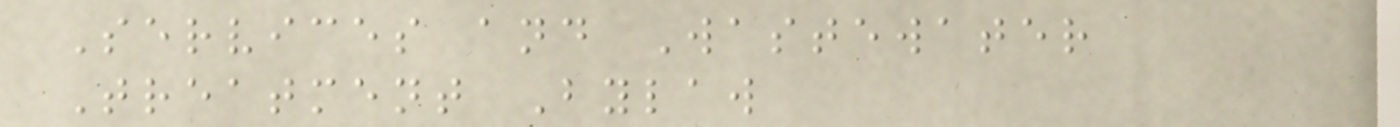Services and Wastewater
Treatment Bylaw
